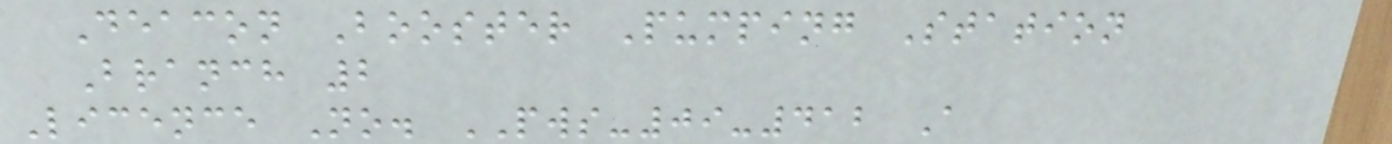Deacon Booster Pumping Station
Branch 2
Licence No. PWS-09-412 A
